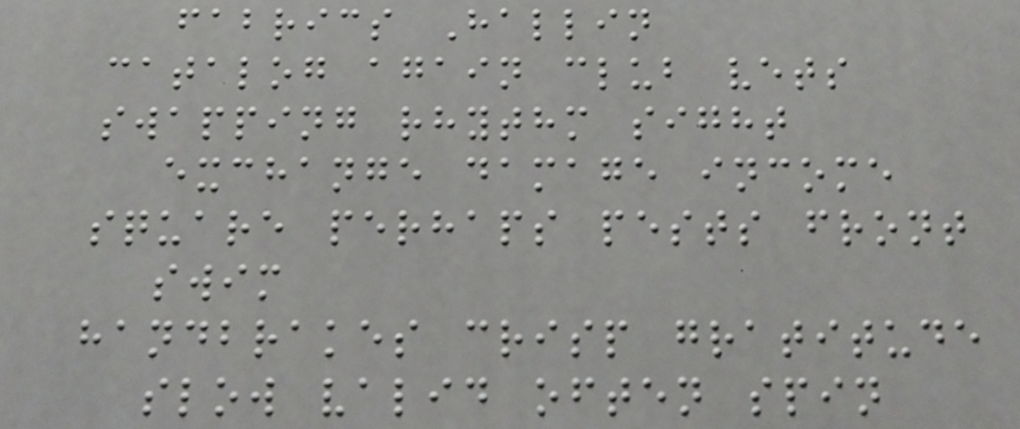fabrics Hallin
catalog again club vets
swapping rhythm sight
exchange damage income
square perhaps pests front
swim
handbrakes crisp gratitude
slow valid often spin
